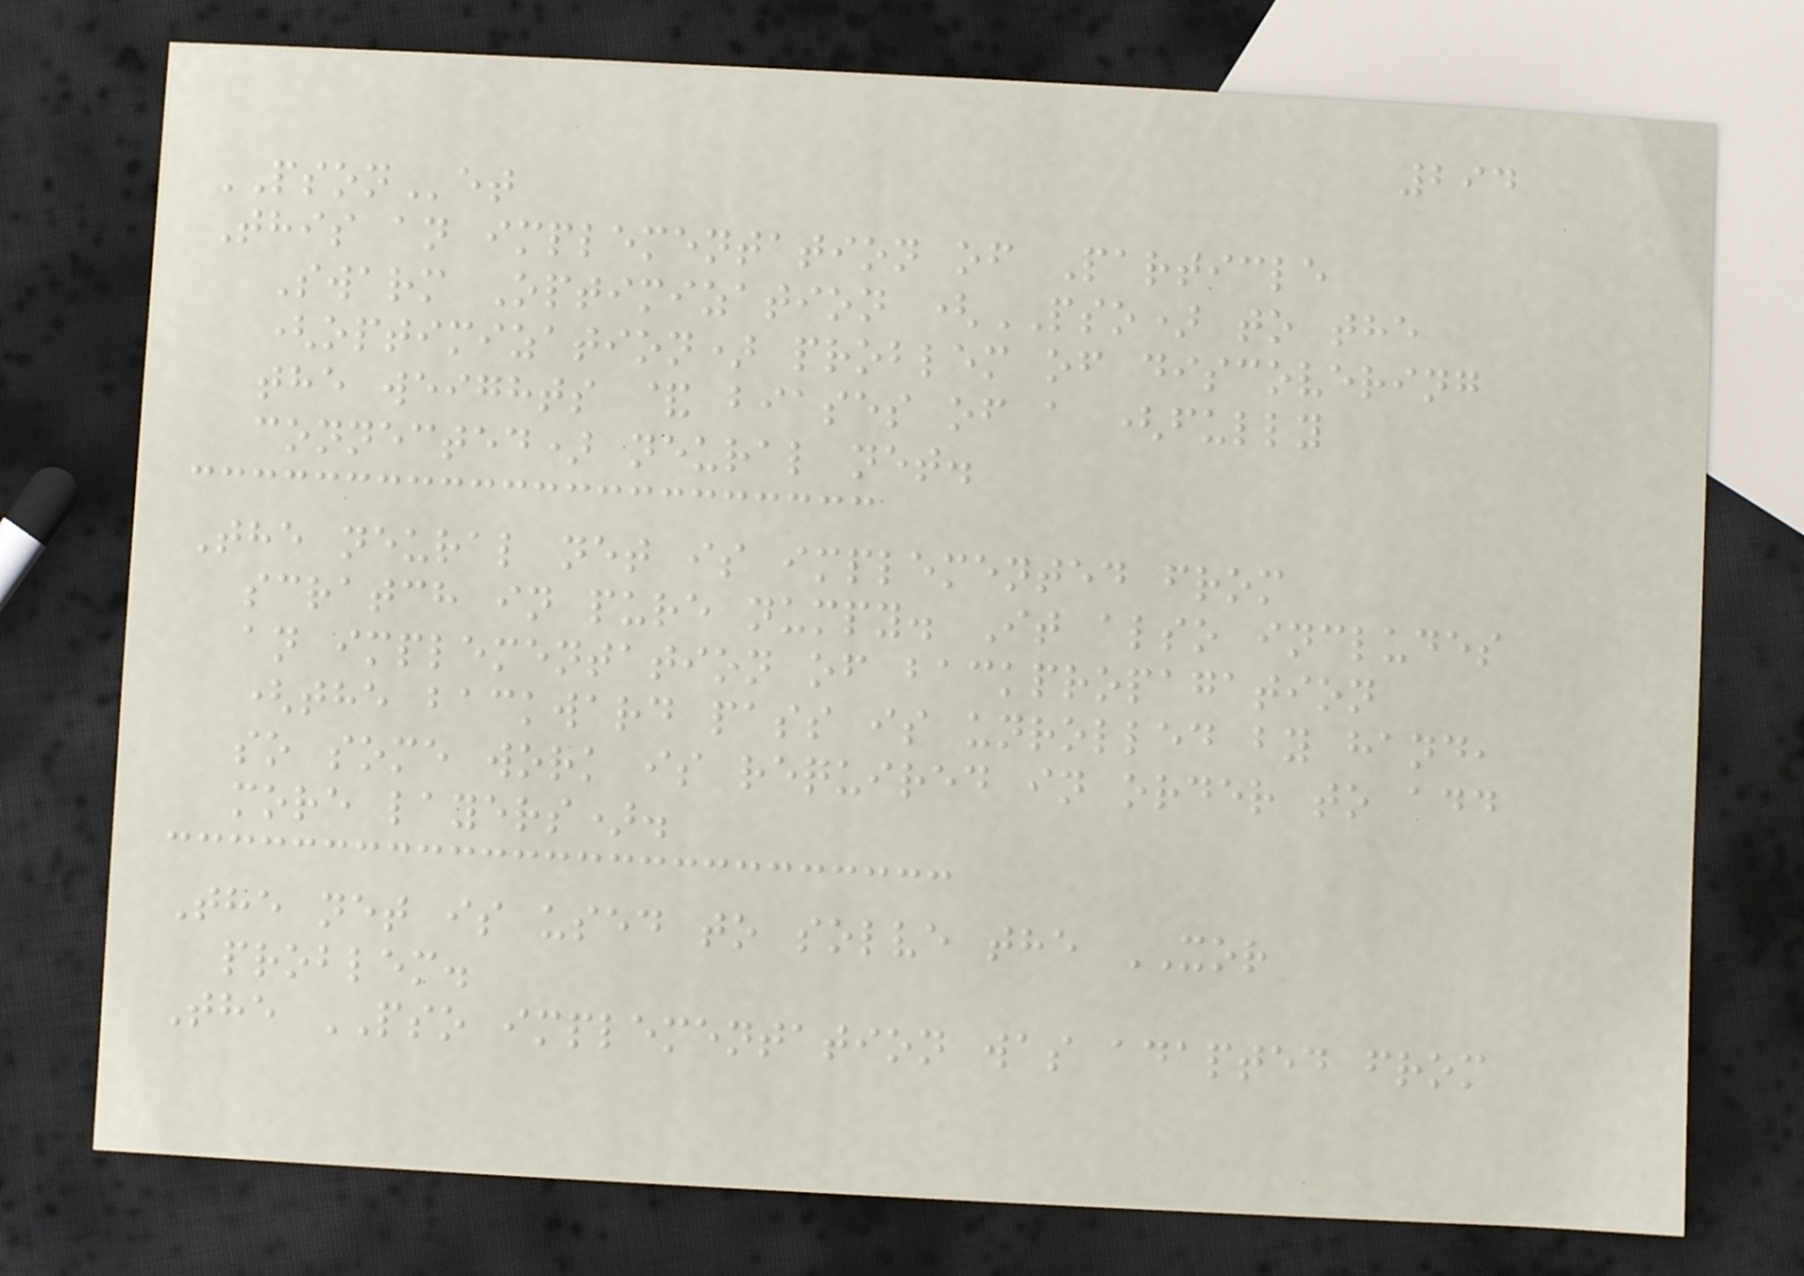294
PSONet
This an implementation of Particle
Swarm Optimization (PSO) to the
(optimization) problem of discovering
the weights & biases of a (fully
connected) neural net.
The neural net is implemented from
scratch in pure numpy. It also includes
an implementation of backpropagation
(the backward pass is unrolled by hand,
so some work is required in order to add
more layers).
The net is used to solve the XOR
problem.
The PSO implementation was adapted from
